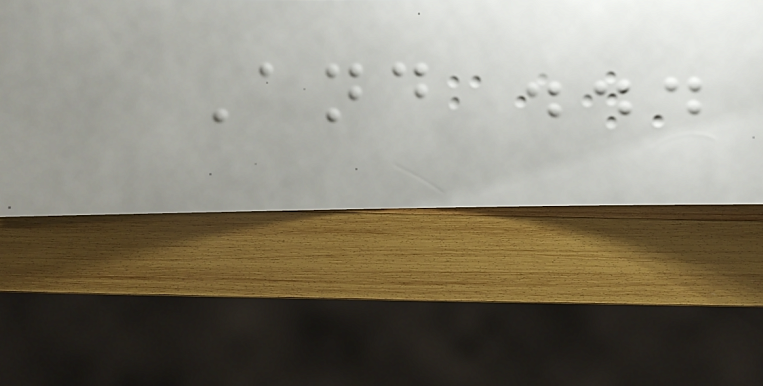And ...
